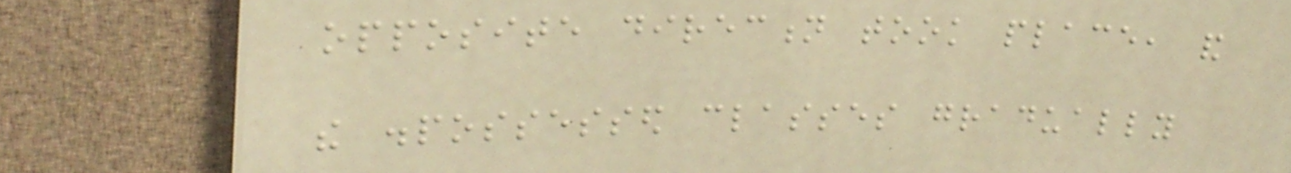opposite direction took place, and
the dispossessed classes gradually
